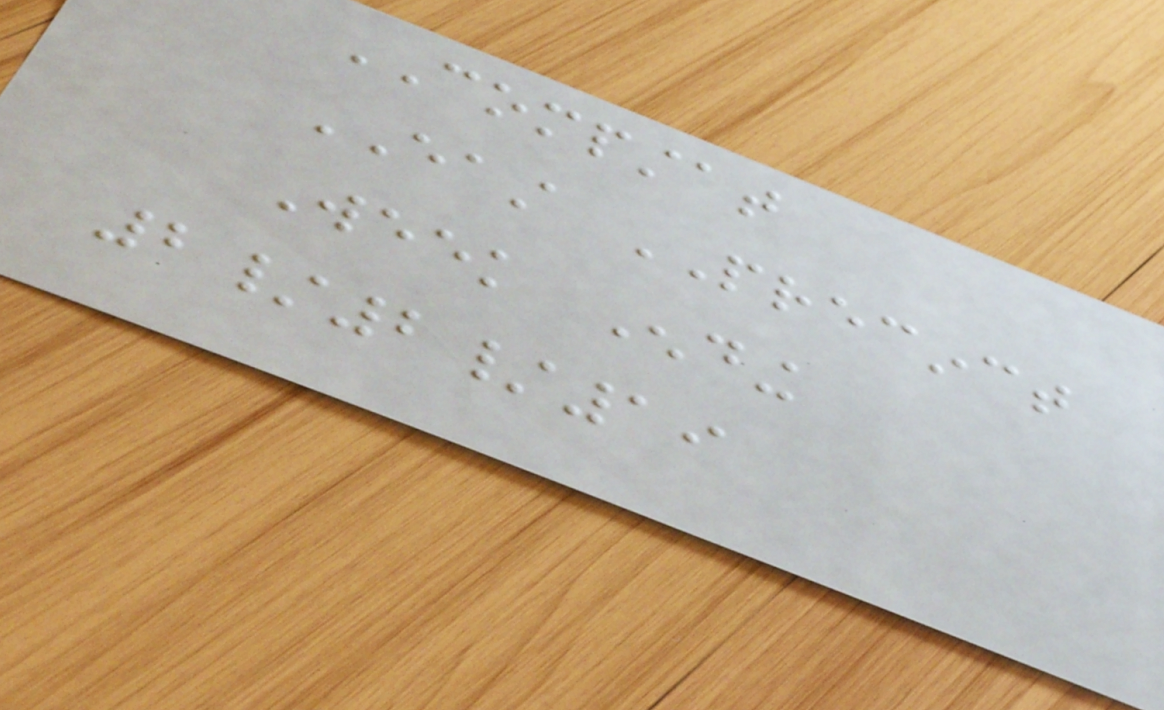COMPSTAT
EAST PRECINCT
Week Ending
2/2/19
